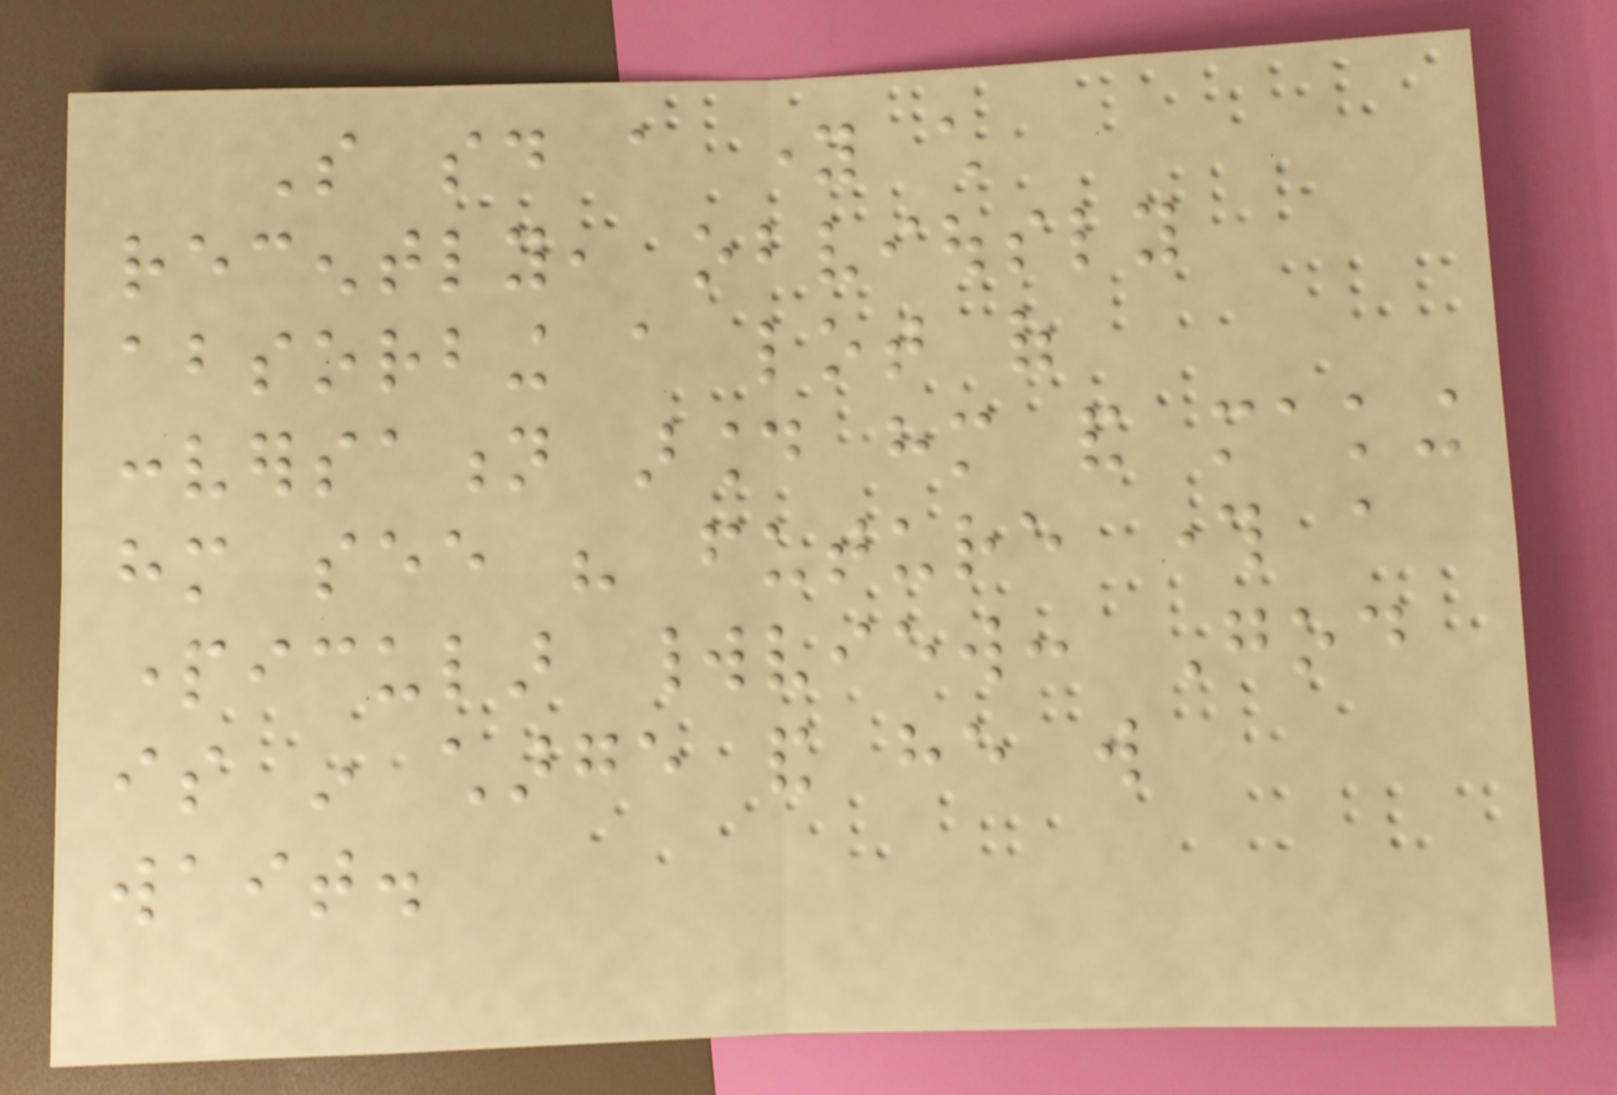So said a young child
recently, obviously
absorbing a lot of
conversation around him and making
him see his future through a
particular worldview: God
is in charge and he will
wait.
